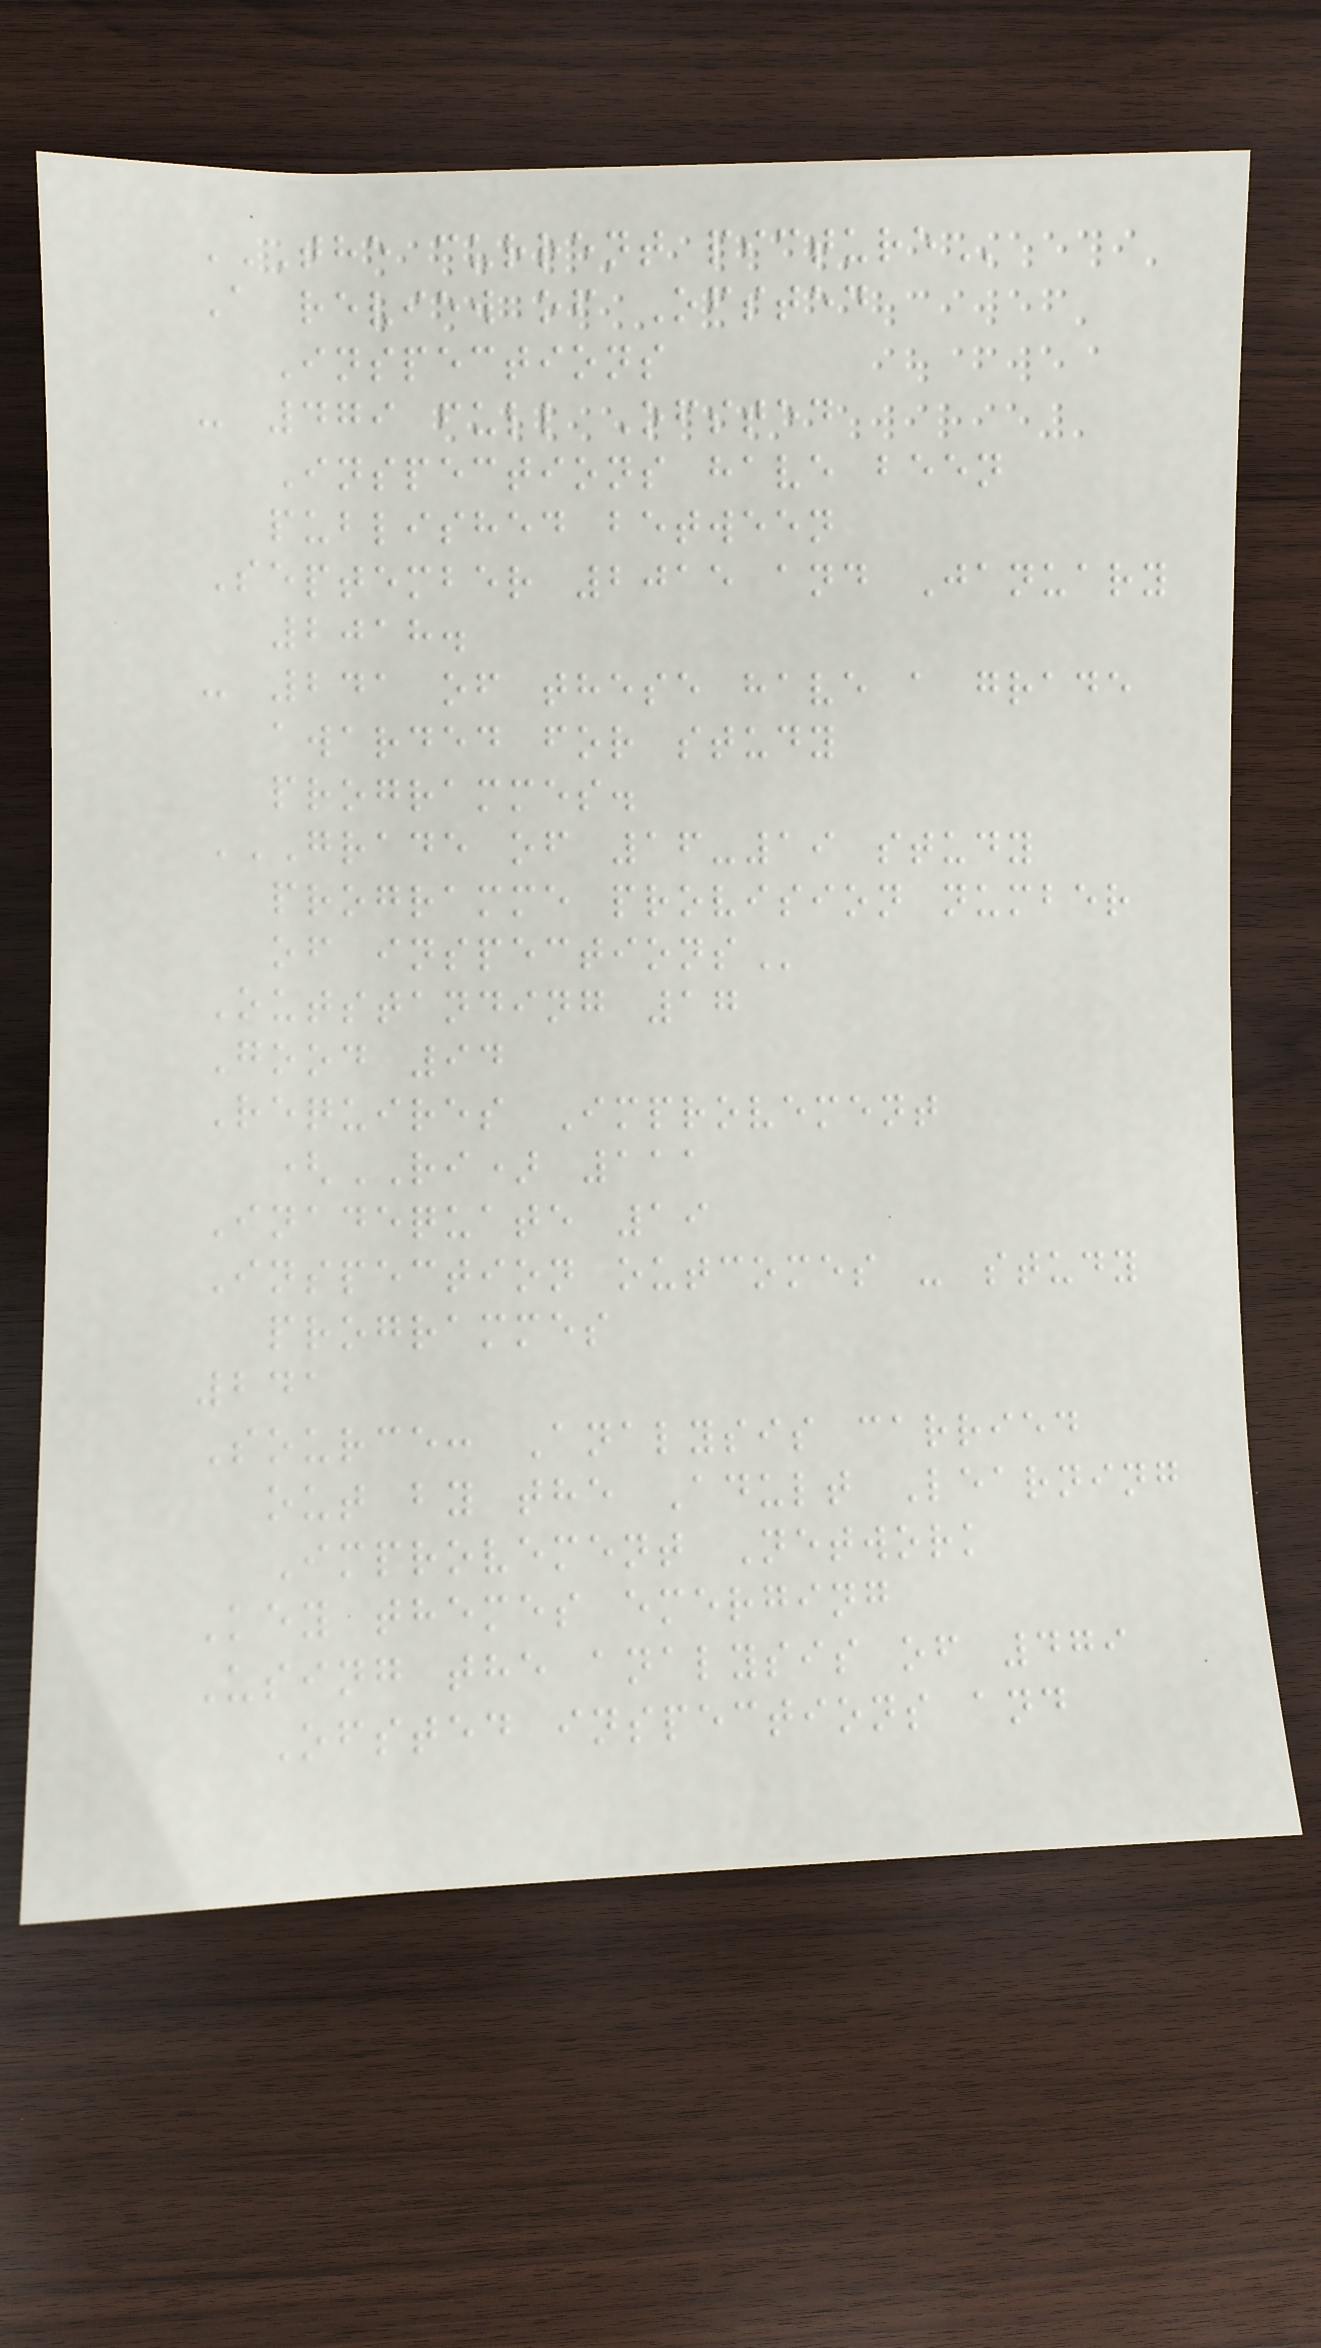THE CURRENT PICTURE
A review of Ofsted
Inspections
- 479 full Ofsted
Inspections have been
published between
September 2015 and January
2018.
- 241 of these have a grade
awarded for study
programmes.
GRADE OF 16-19 STUDY
PROGRAMME PROVISION NUMBER
OF INSPECTIONS
Outstanding 17
Good 94
Requires Improvement
(RI) 111
Inadequate 19
Inspection outcomes - study
programmes
241
Source: Analysis carried
out by the Adult Learning
Improvement Network
Key themes emerging
Using the analysis of 479
Ofsted inspections and
